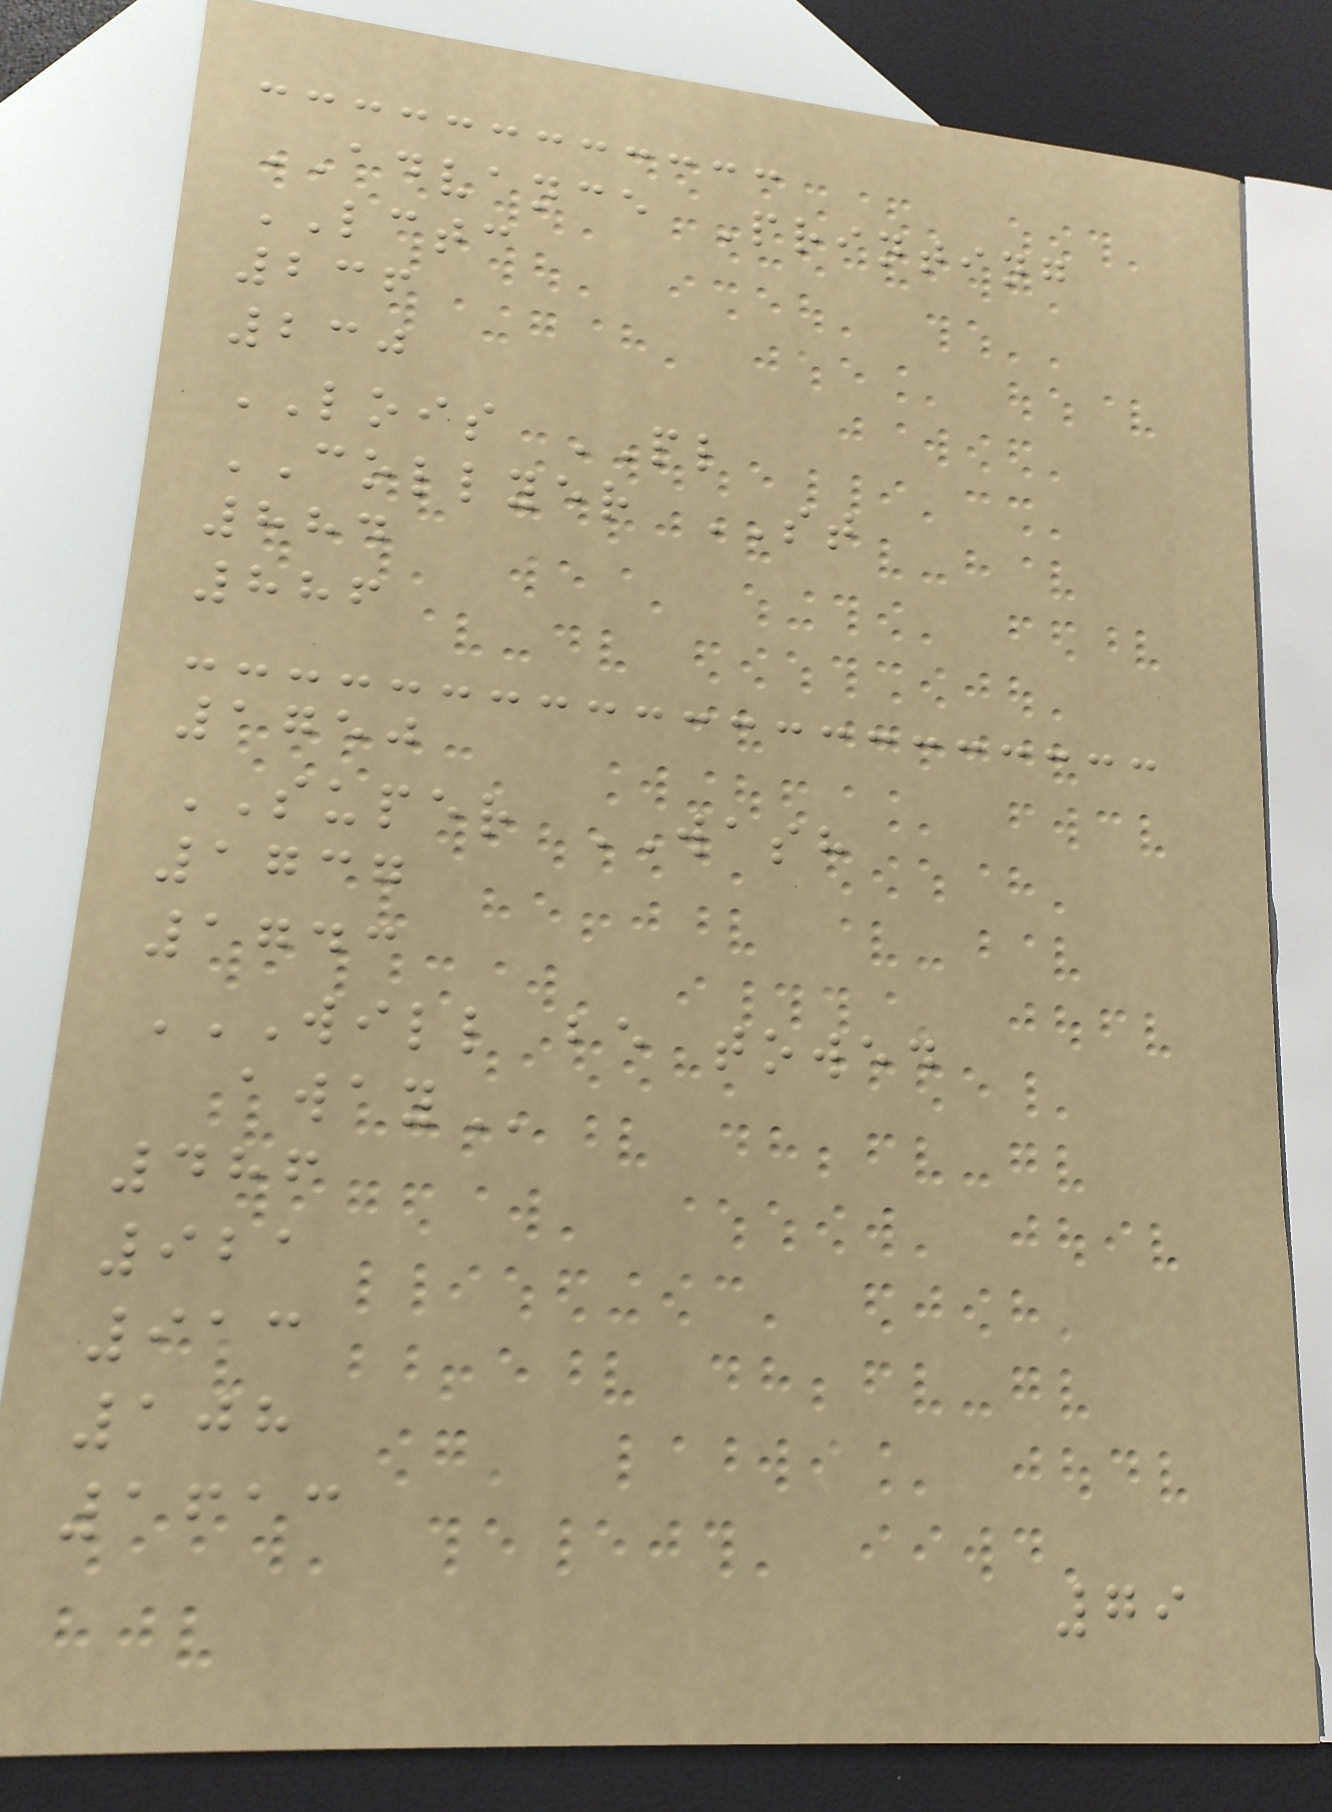ADVANCE Printing
LCTC
236
230
LOIS PL
COLLYER ST
884
886
1750
SUPER WASH
1737
1743
WILL BE TOWED
AWAY
486
921
913
108
1613
79
